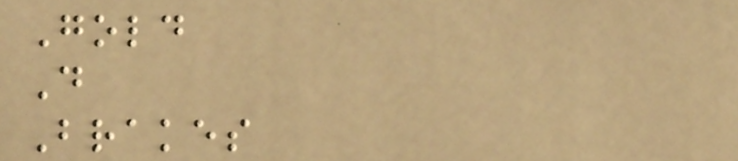Gold
D
Brakes
